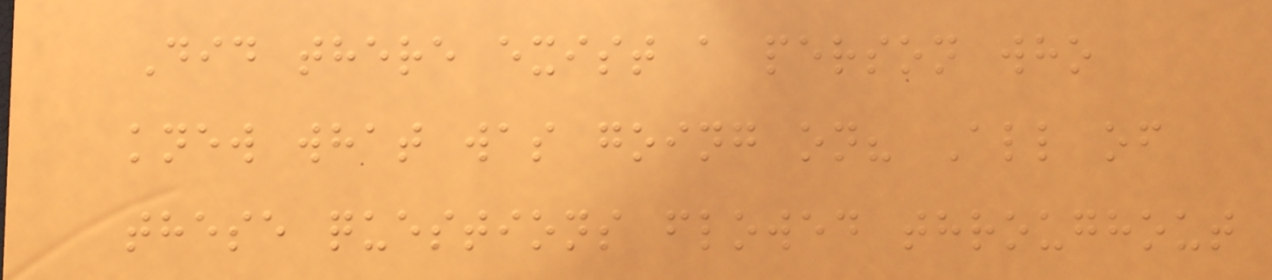Did there exist a person who
knew what was going on? All of
these questions flowed throughout
